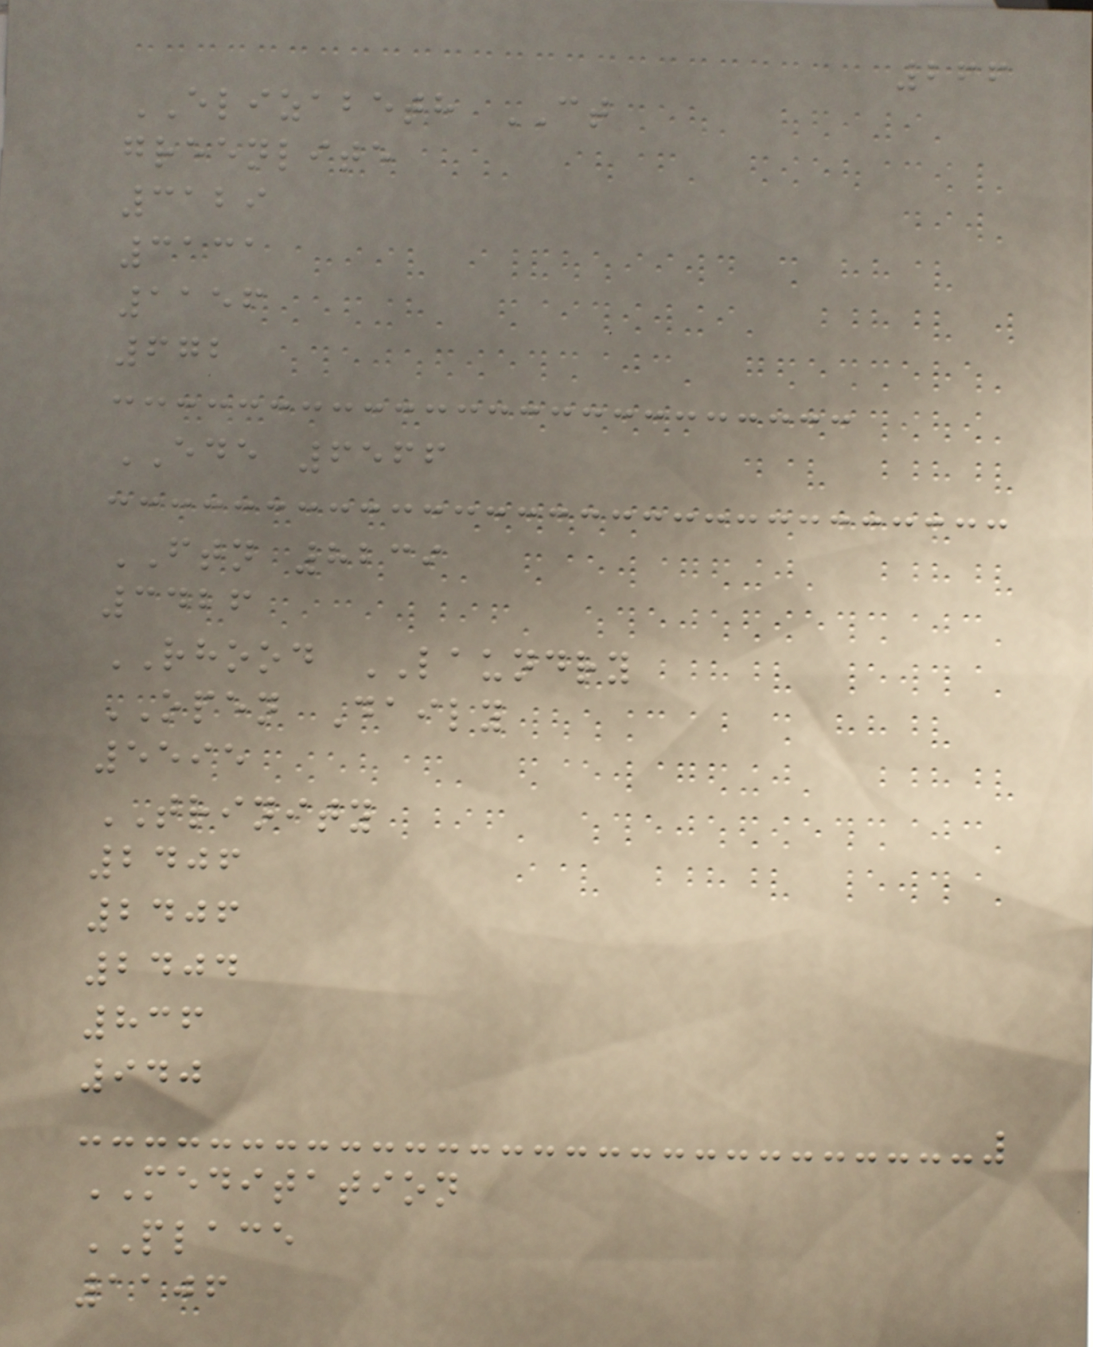266
ELIZABETH CT
greenlite
3129
3131
1156
672
EDE 6566
FTN 8239
3426
RHOOD LAUNDRY
OPEN Daily
5595
TRINITY
2406
2406
2404
836
940
MEDITATION
PLACE
1106
